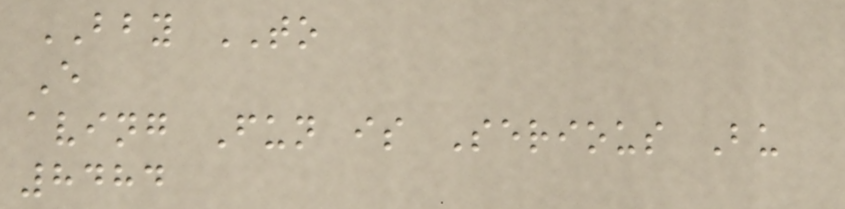BBY TO
E
aving Fun is Serious Bu
8484
